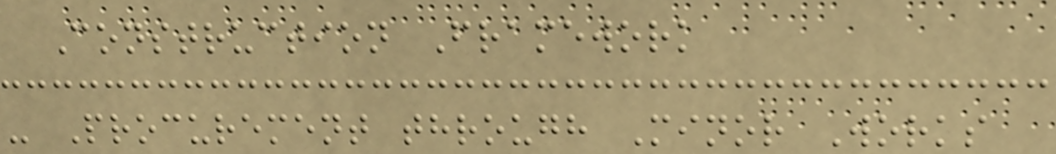Construction Framework
- Procurement through Minor Works
